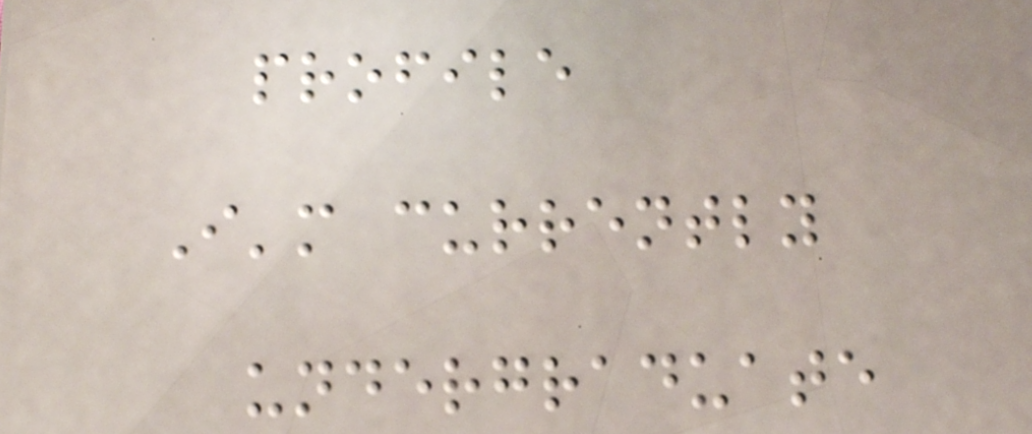profile
I'm currently
undergraduate
